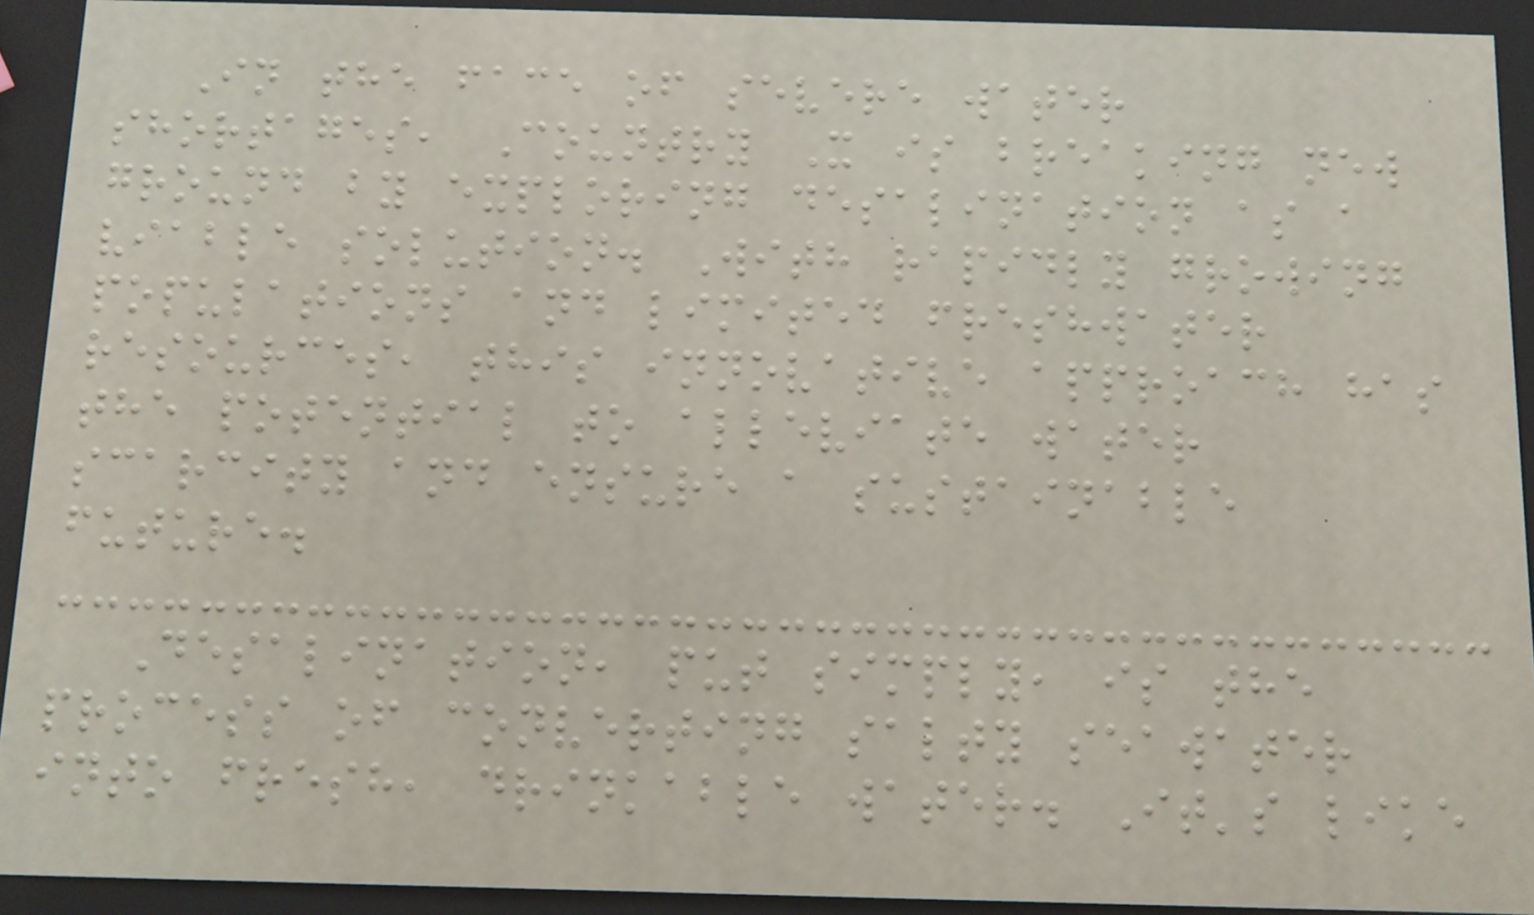In the face of severe water
shortages, Country X is breaking new
ground by exploring desalination as a
viable solution. With rapidly growing
populations and limited freshwater
resources, this innovative approach has
the potential to alleviate water
scarcity and ensure a sustainable
future.
Desalination, put simply, is the
process of converting salty seawater
into fresh, drinkable water. It's like
